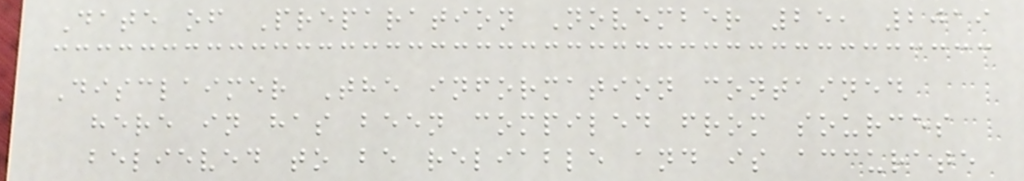Date of Preparation November 25, 2019
Disclaimer The information contained
here in has been compiled from sources
believed to be reliable and is accurate
